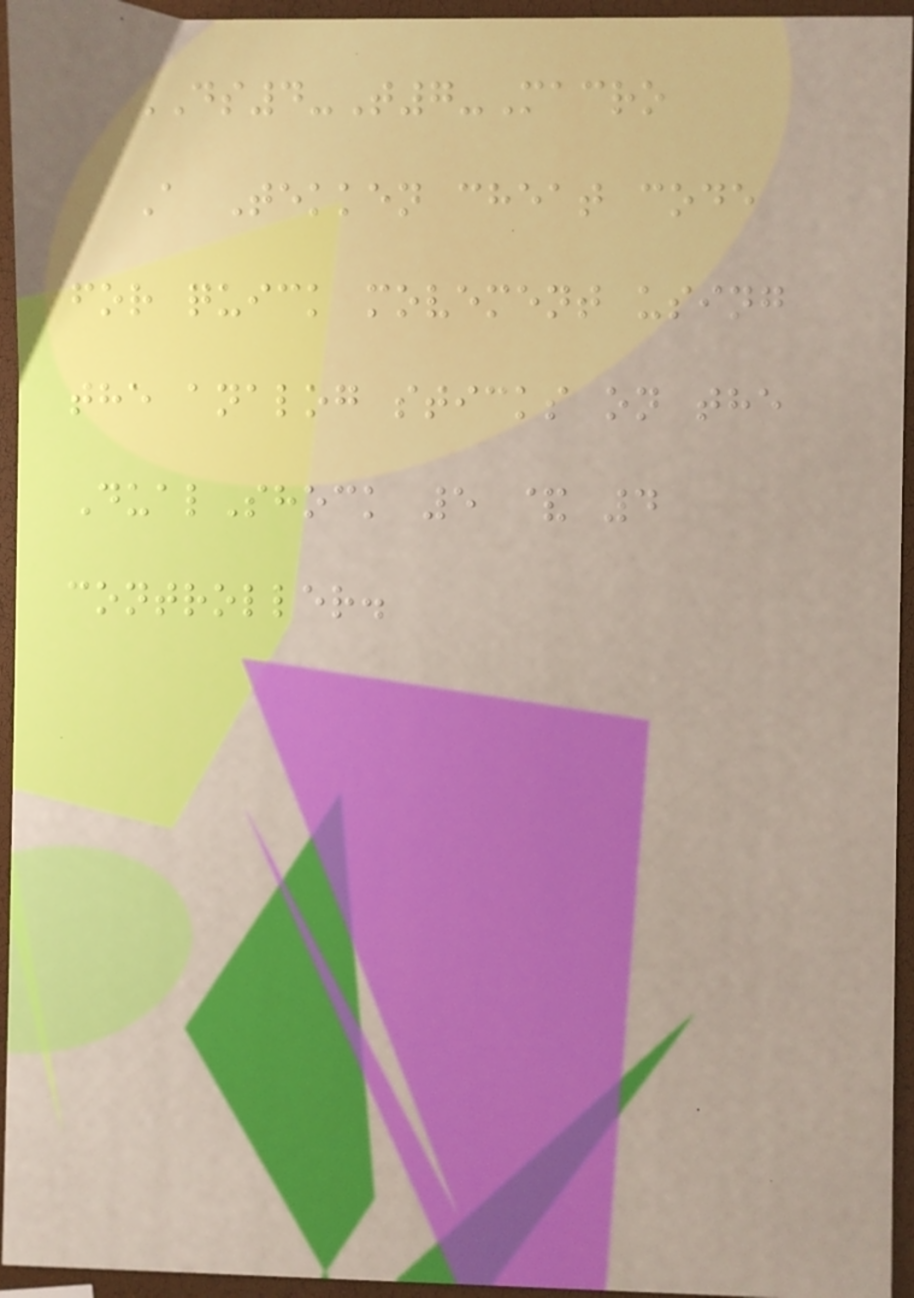DS4-T7-Macro
A Tekken cheat code
for quick movement using
the analog sticks on the
DualShock 5 & 4
controller.
